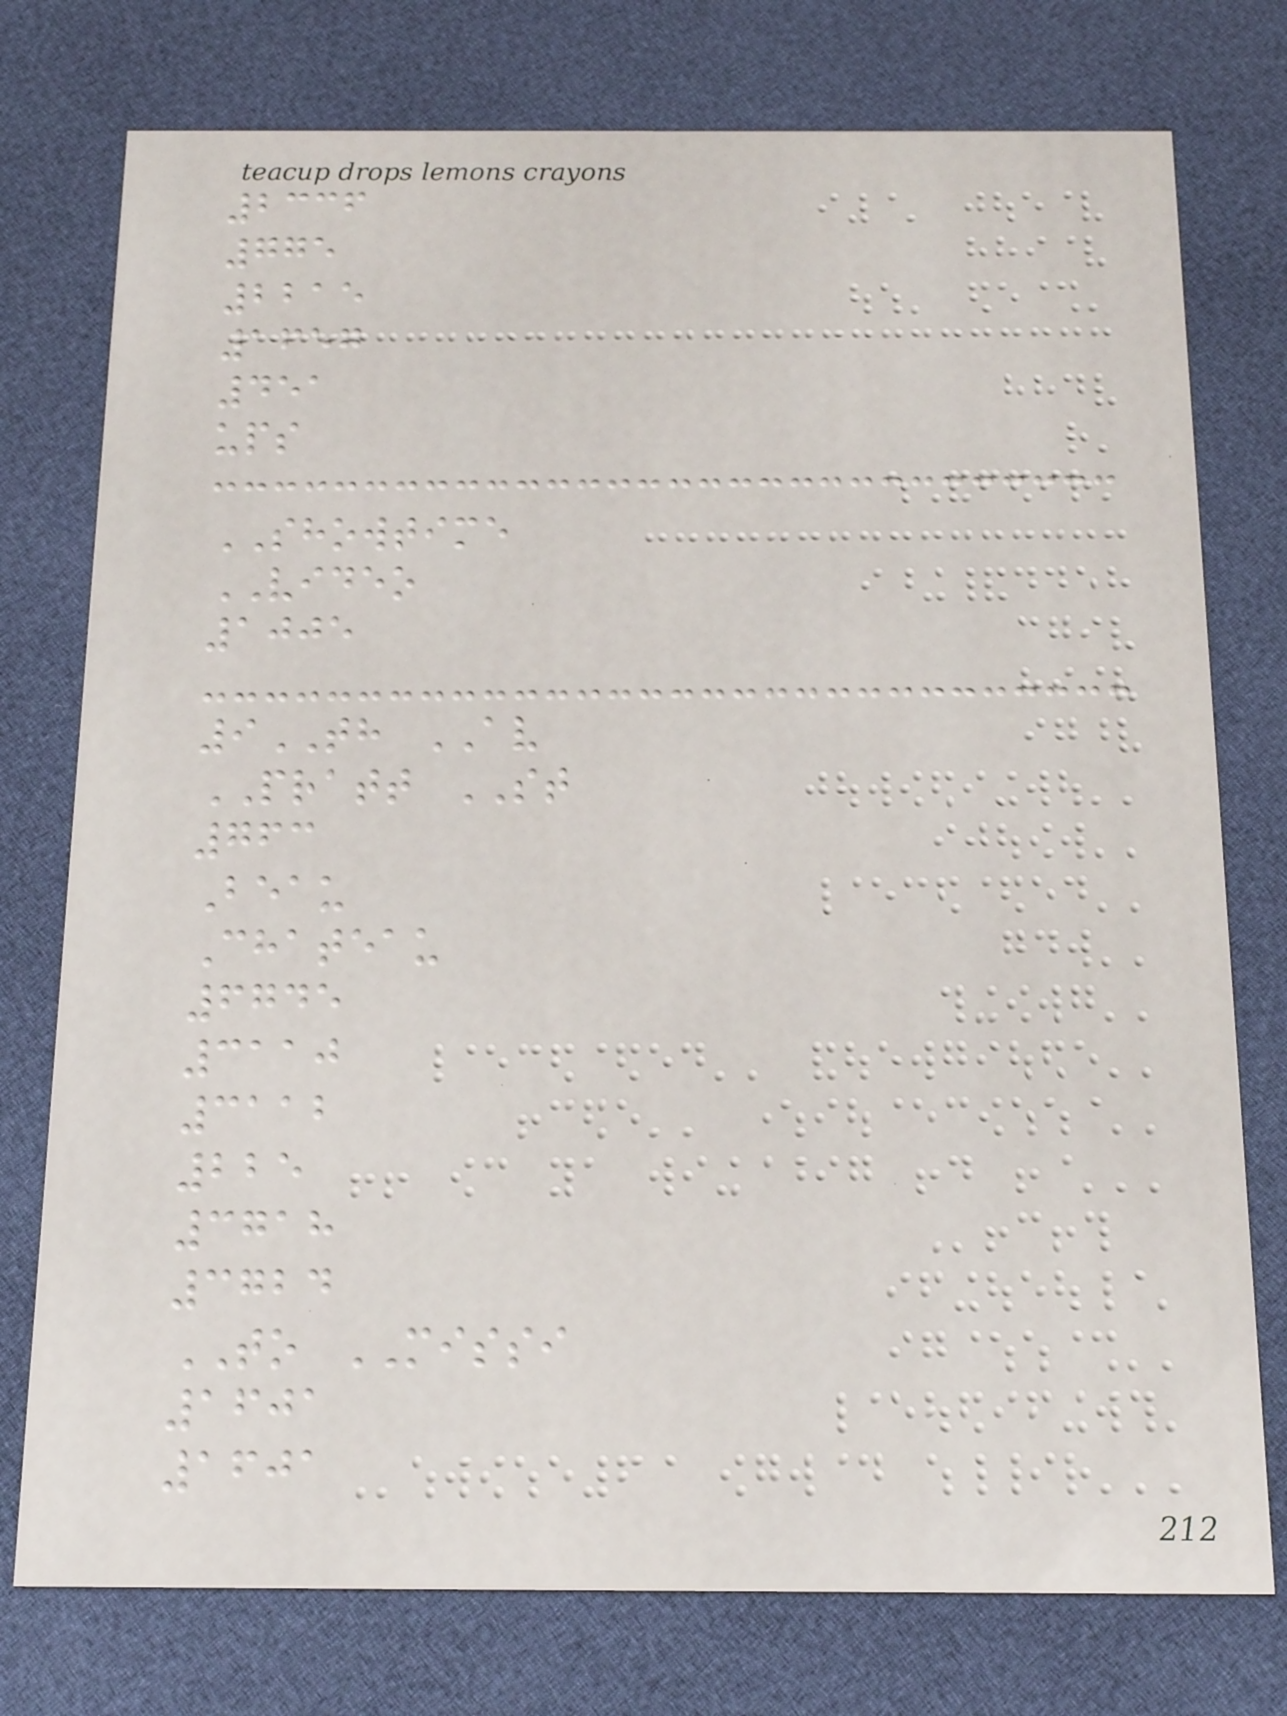2336
775
2215
1657
451
ups
SHOWTIME
VIDEO
1005
9TH AV
PRATT ST
763
Beau
Chateau
6745
3110
3112
225
3718
3724
TO MISSI
1601
1601
